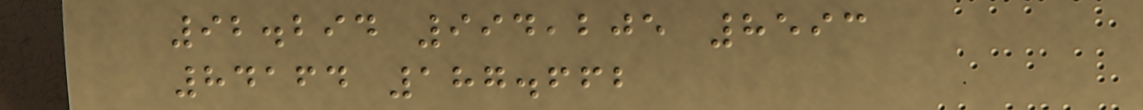92.294 994,205 8593
84164 187.662
